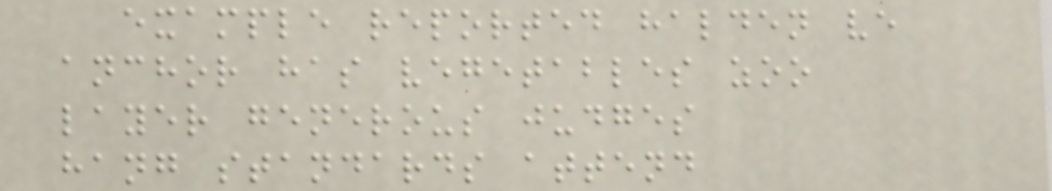example reported halden ve
anchor has vegetables zoo
layer generous judges
hang standards attend
